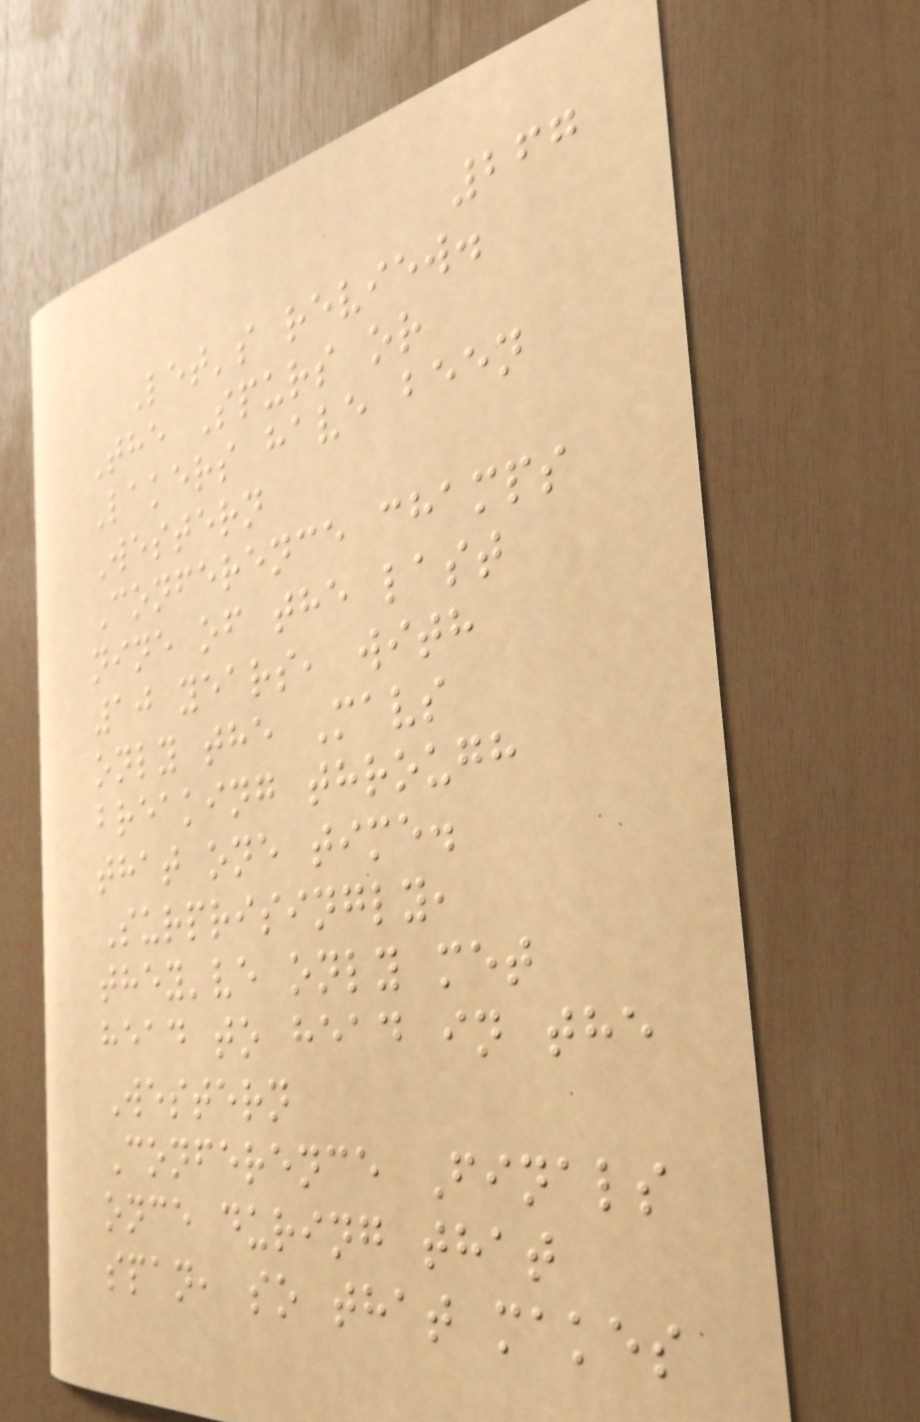267
Let's review.
The Spurs or
Lakers have been
Western
Conference champs
nine of the last
10 years, with
only the Mavs
breaking through
that one time.
Surprisingly,
they've only met
head to head in the
Western
Conference Finals
once during that
span, so that makes
